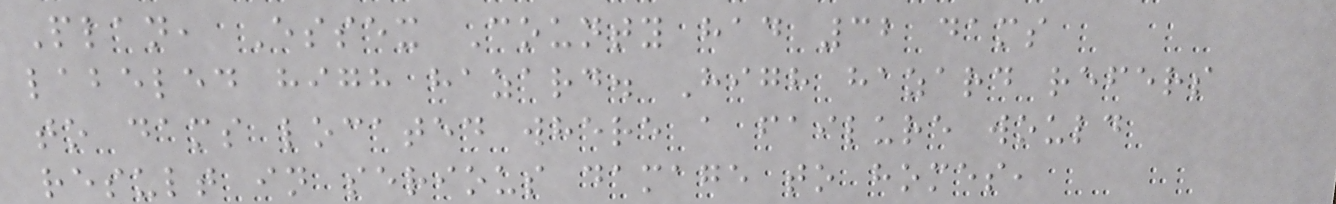Plan, Essex County had 32 dams
labeled high hazard. High hazard refers
to dams located where a failure would
result in serious damage to homes,
